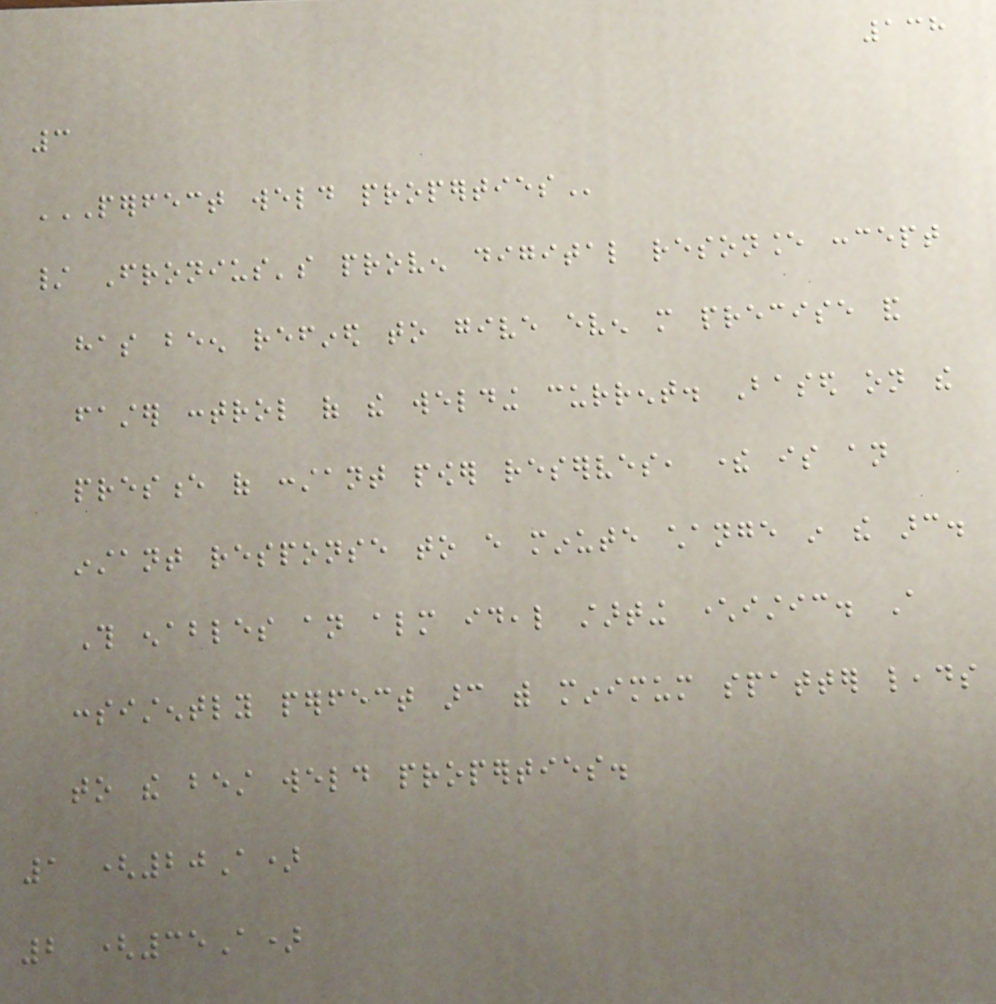138
3
PERFECT WELD PROPERTIES
/ Fronius's proven digital resonance concept
has been refined to give even more precise and
faster control of the welding current. Based on the
presence of constant power reserves, there is an
instant response to every minute change in the arc.
This enables an almost ideal starting characteristic. A
consistently perfect arc with minimum spatter leads
to the best weld properties.
1 (20A)
2 (35A)
